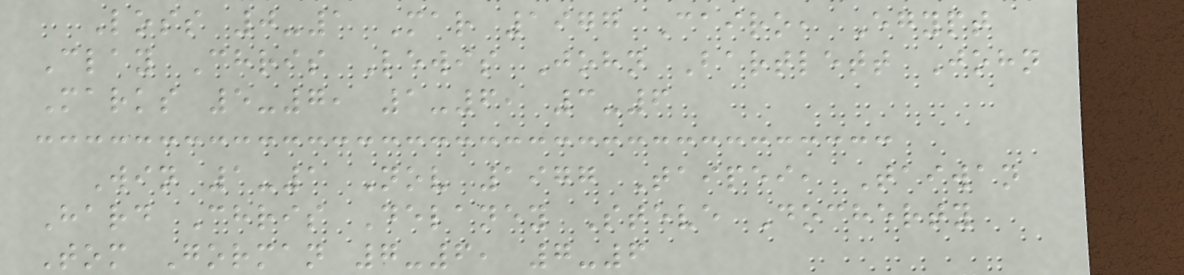Loss 0-1 Mar 1977 Cairo, Egypt
Clay Chris Lewis John Bartlett John
Marks 5-7, 1-6, 3-6
Win 1-1 Nov 1977 Taipei, Taiwan
Hard Chris Delaney Steve Docherty
Tom Gorman 7-6, 7-6
